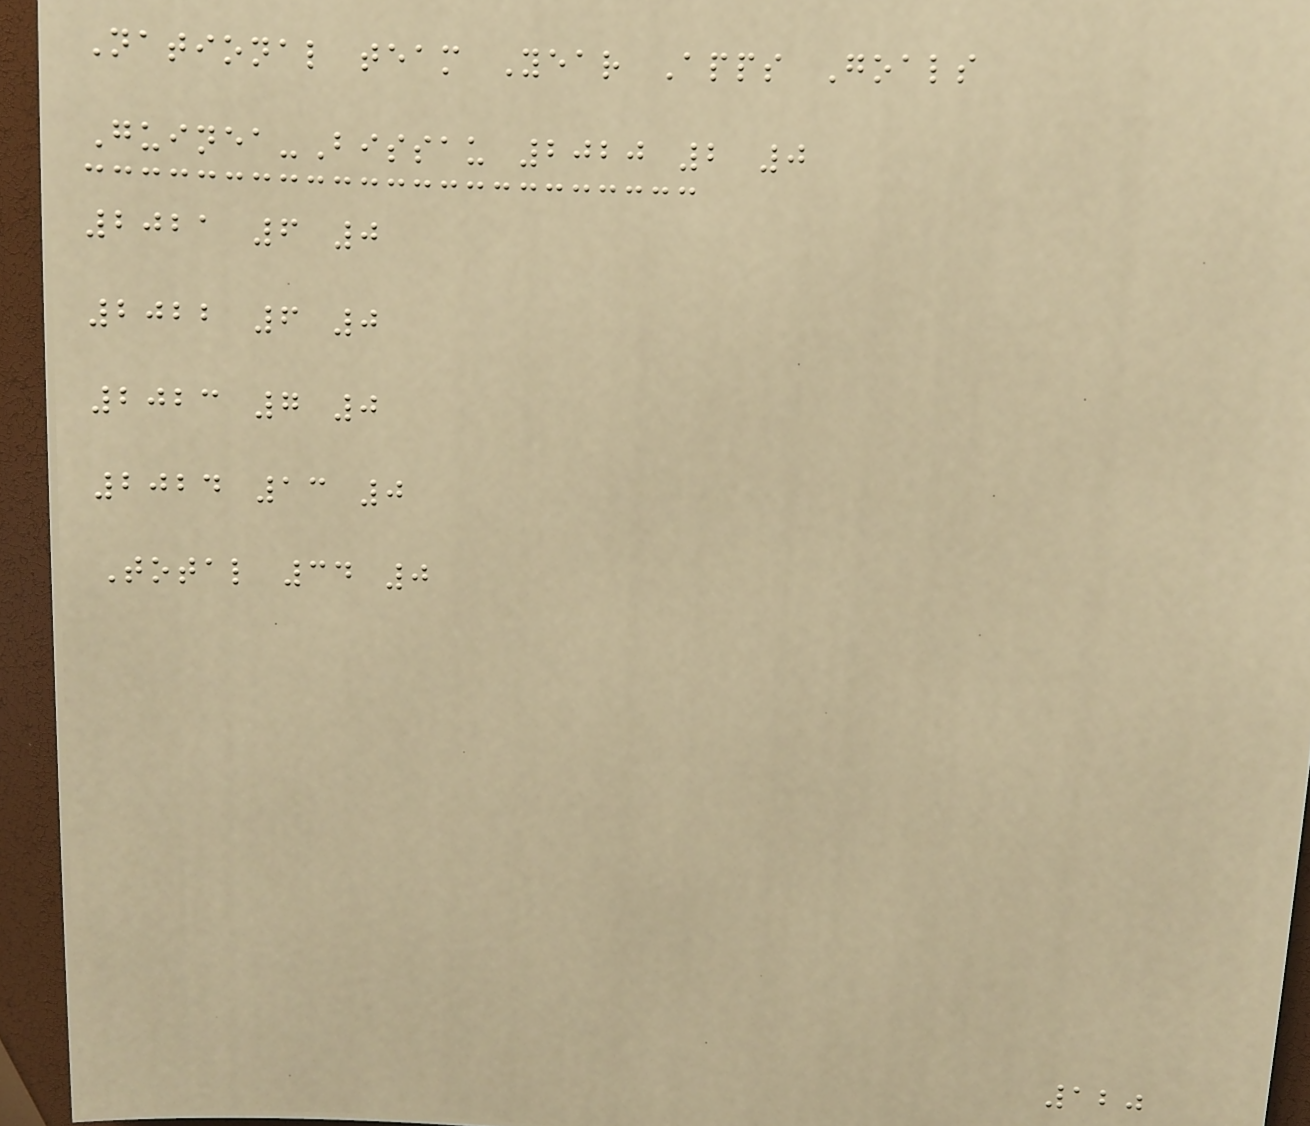National team Year Apps Goals
Guinea-Bissau 2020 2 0
2021 6 0
2022 6 0
2023 7 0
2024 13 0
Total 34 0
120
